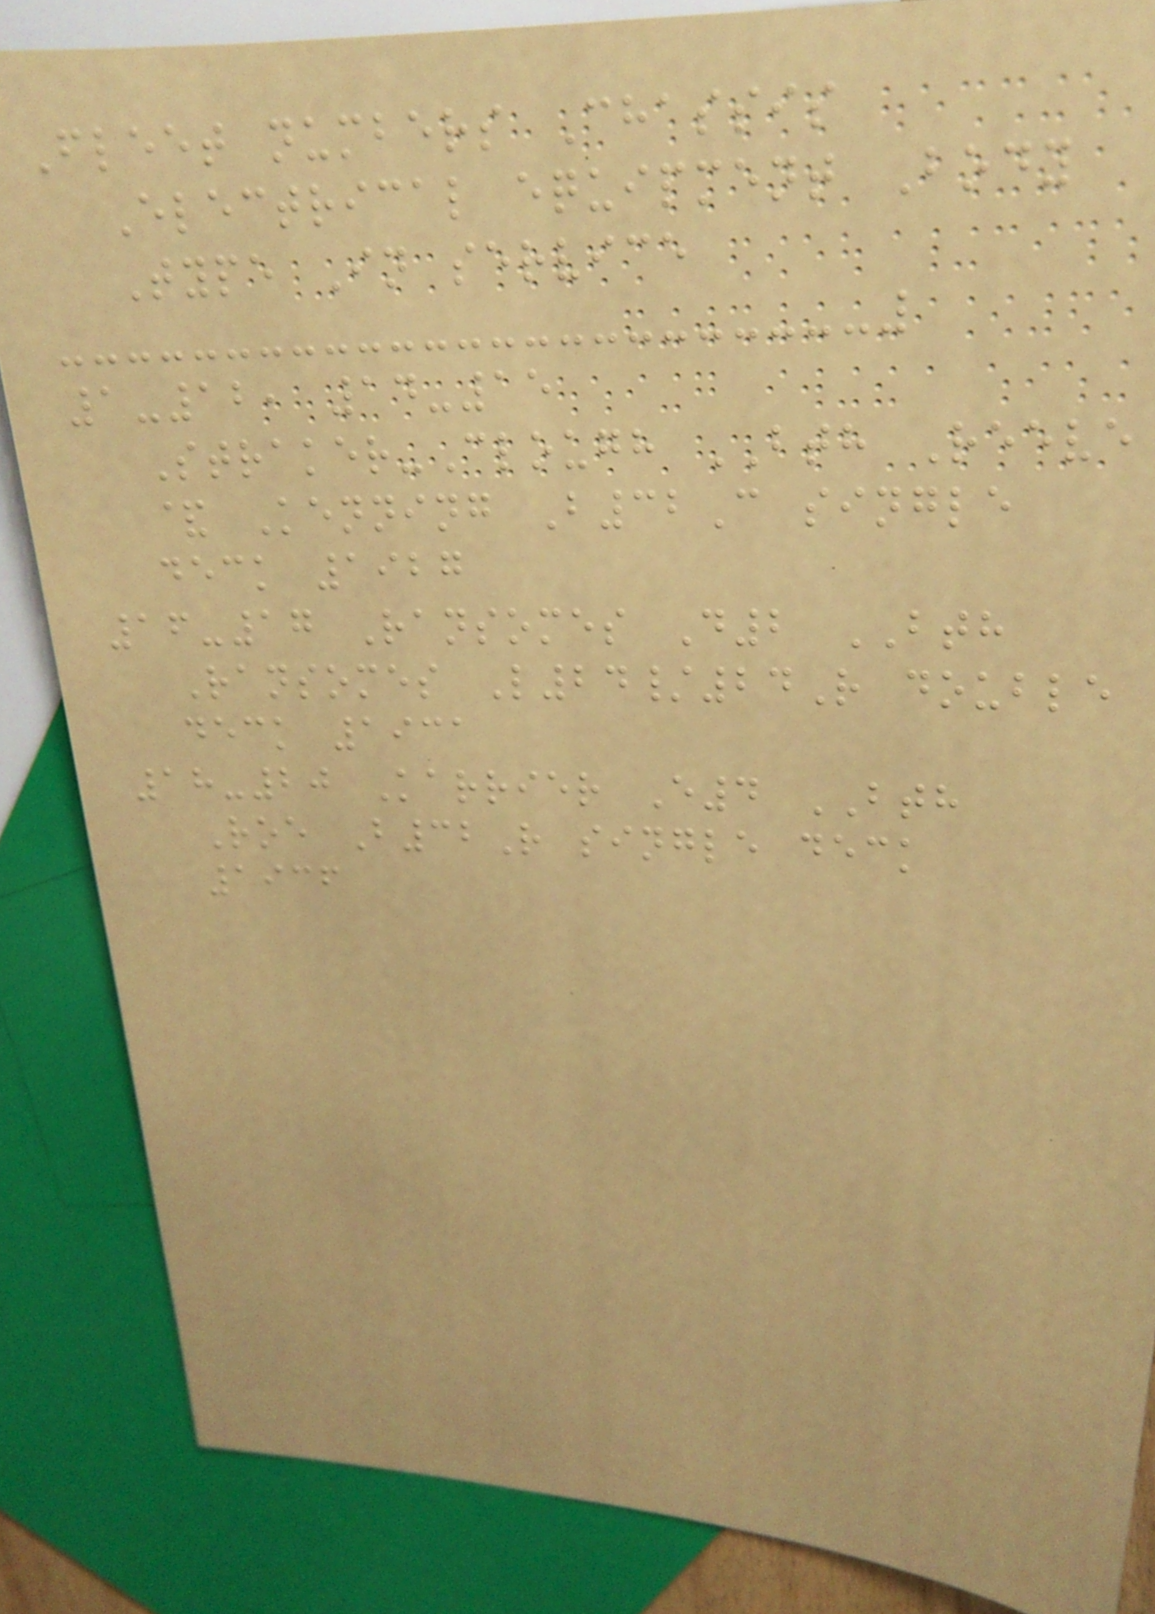Fleet numbers Chassis
Electrical equipment Body
Type In service
1-12, 14-15
Straker-Clough BTH Reeve
& Kenning B32C single
deck 1927
16-17 Ransomes D2 BTH
Ransomes L24/24R double
deck 1931
18-20 Karrier E4 BTH
Roe B32R single deck
1936
